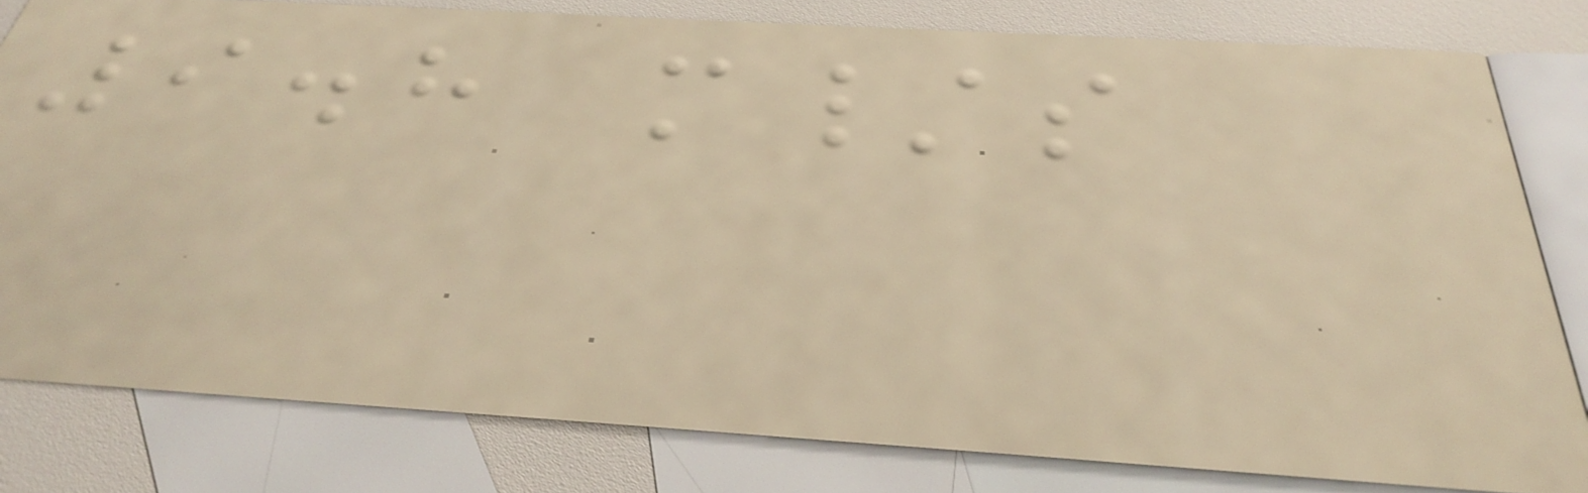9.8 m/s
